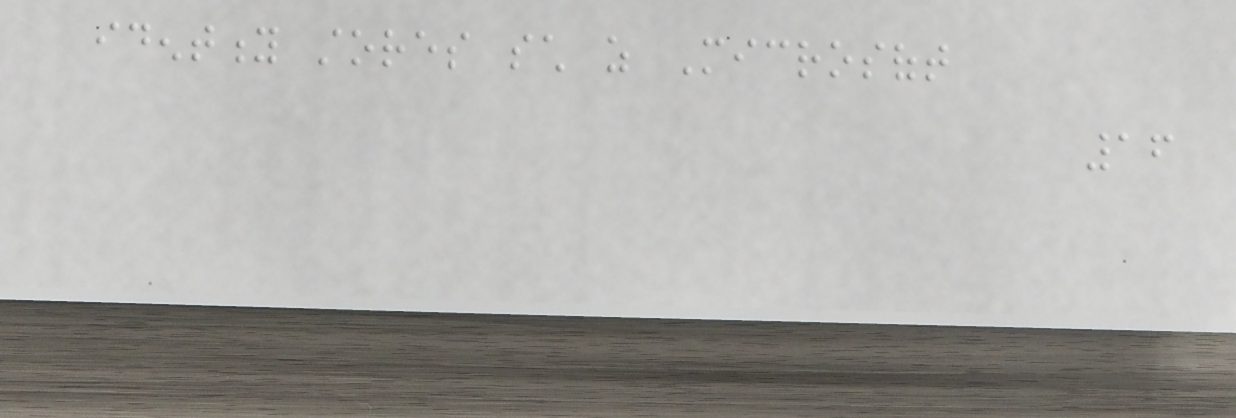identity stores such as Microsoft
16
